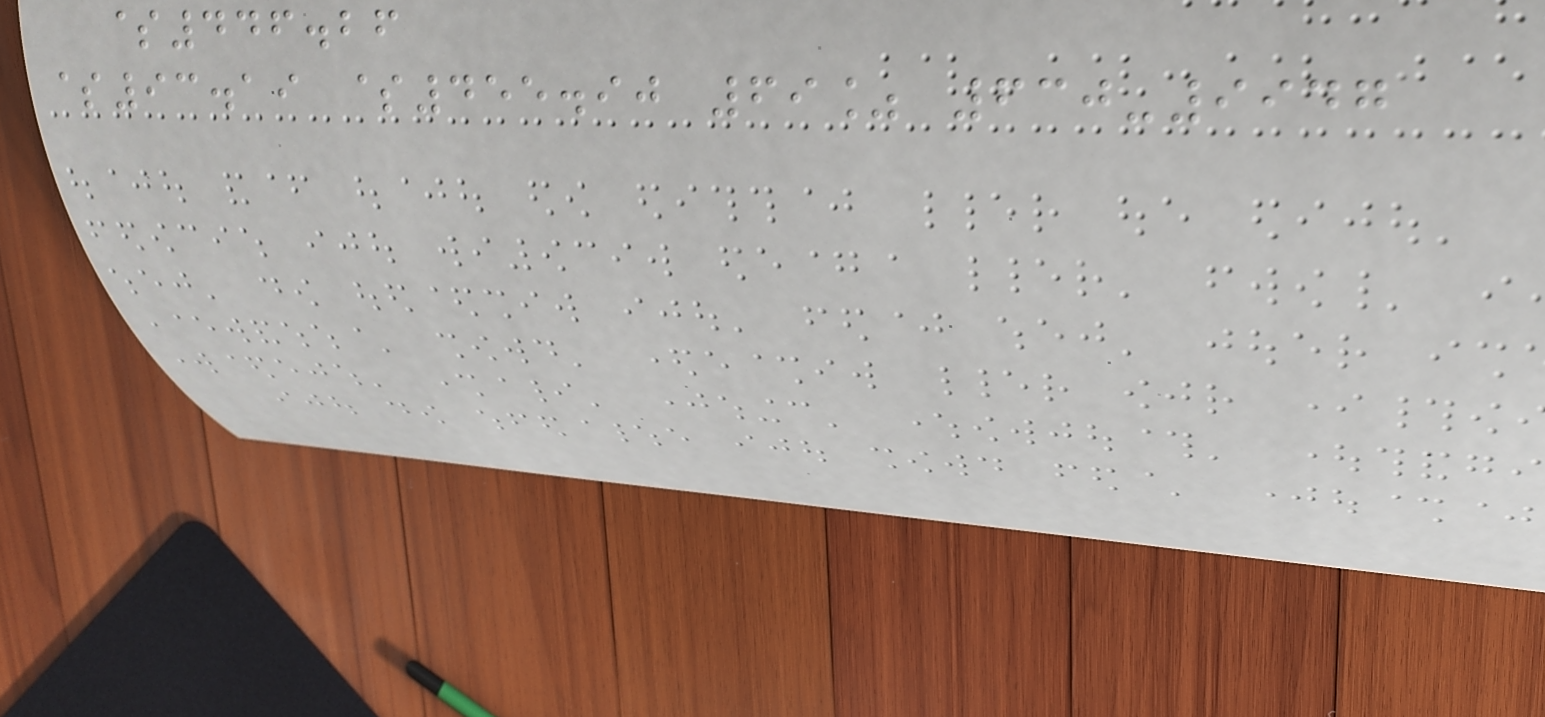$446.26
$93.19 $455.90 69% 630-9947
